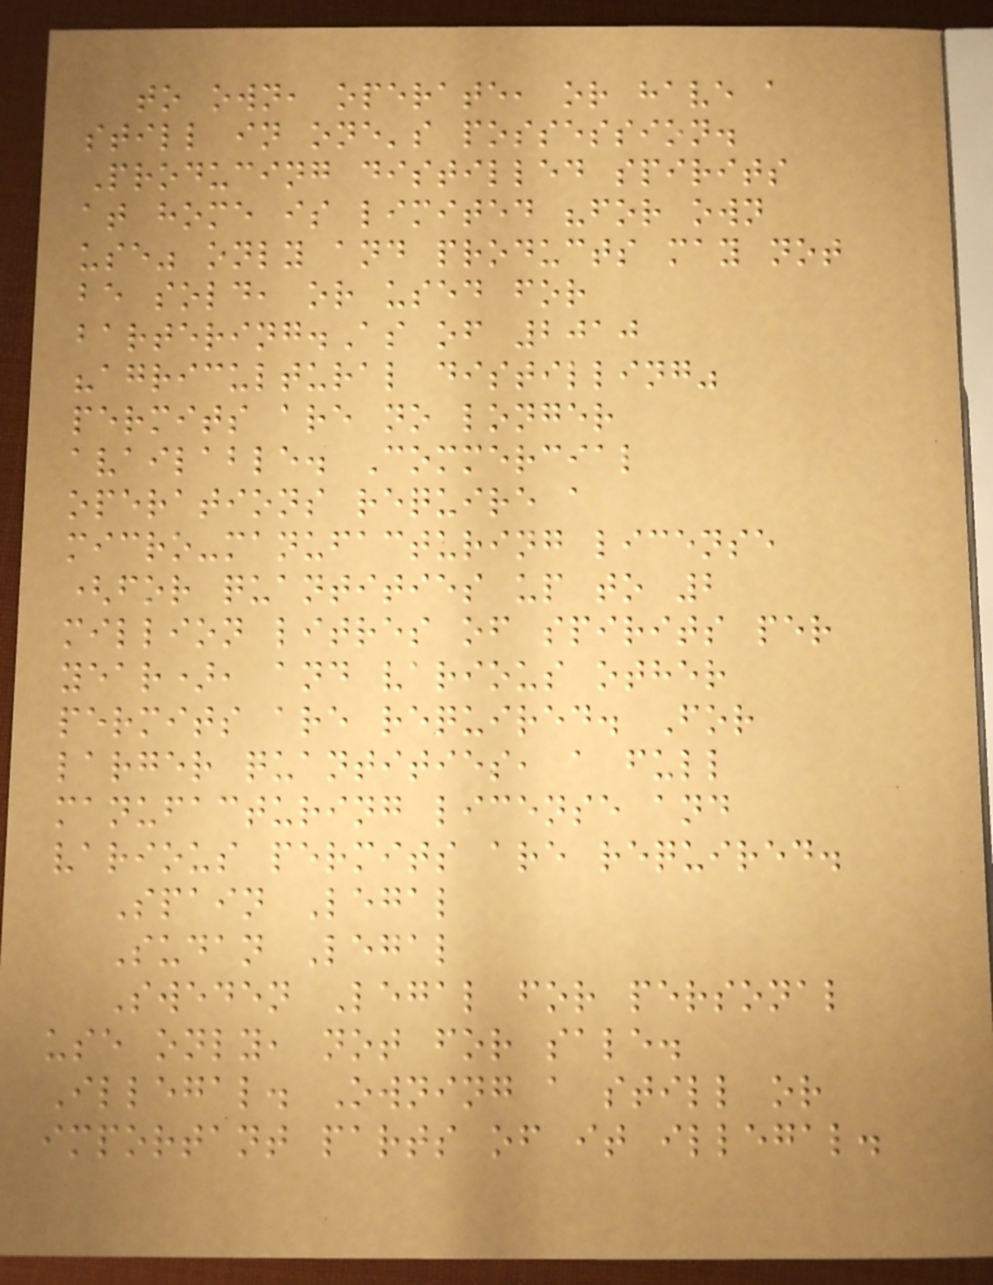to own, operate, or have a
still in one's possession.
Producing distilled spirits
at home is limited "for own
use" only and products may not
be sold, or used for
bartering.As of 2010
"agricultural distilling"
permits are no longer
available. Commercial
operations require a
micro-manufacturing license
(for quantities up to 2
million litres of spirits per
year), and various other
permits are required. For
larger quantities, a full
manufacturing license and
various permits are required.
Spain Legal
Sudan Legal
Sweden Legal for personal
use only, not for sale.
Illegal. Owning a still or
important parts of it illegal.
